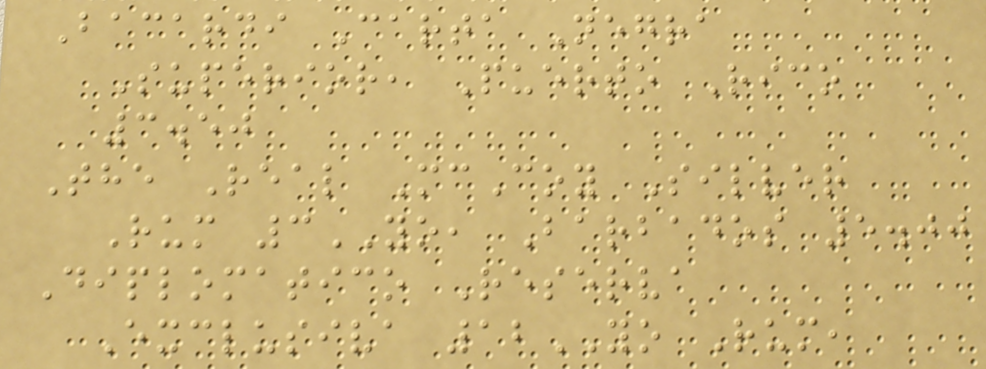Bacardi Carta Negra
Superior, Puerto Rico
3.50
The Real McCoy Silver
Rum 3YO, Barbados 5.00
Diplomatico Reserva
Exclusiva 12YO Rum,
